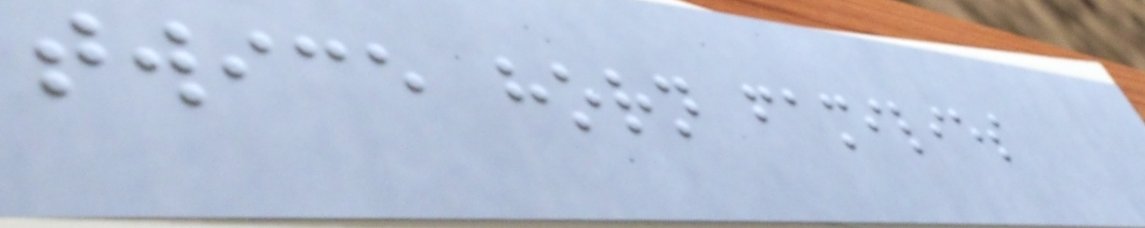twice horn families
